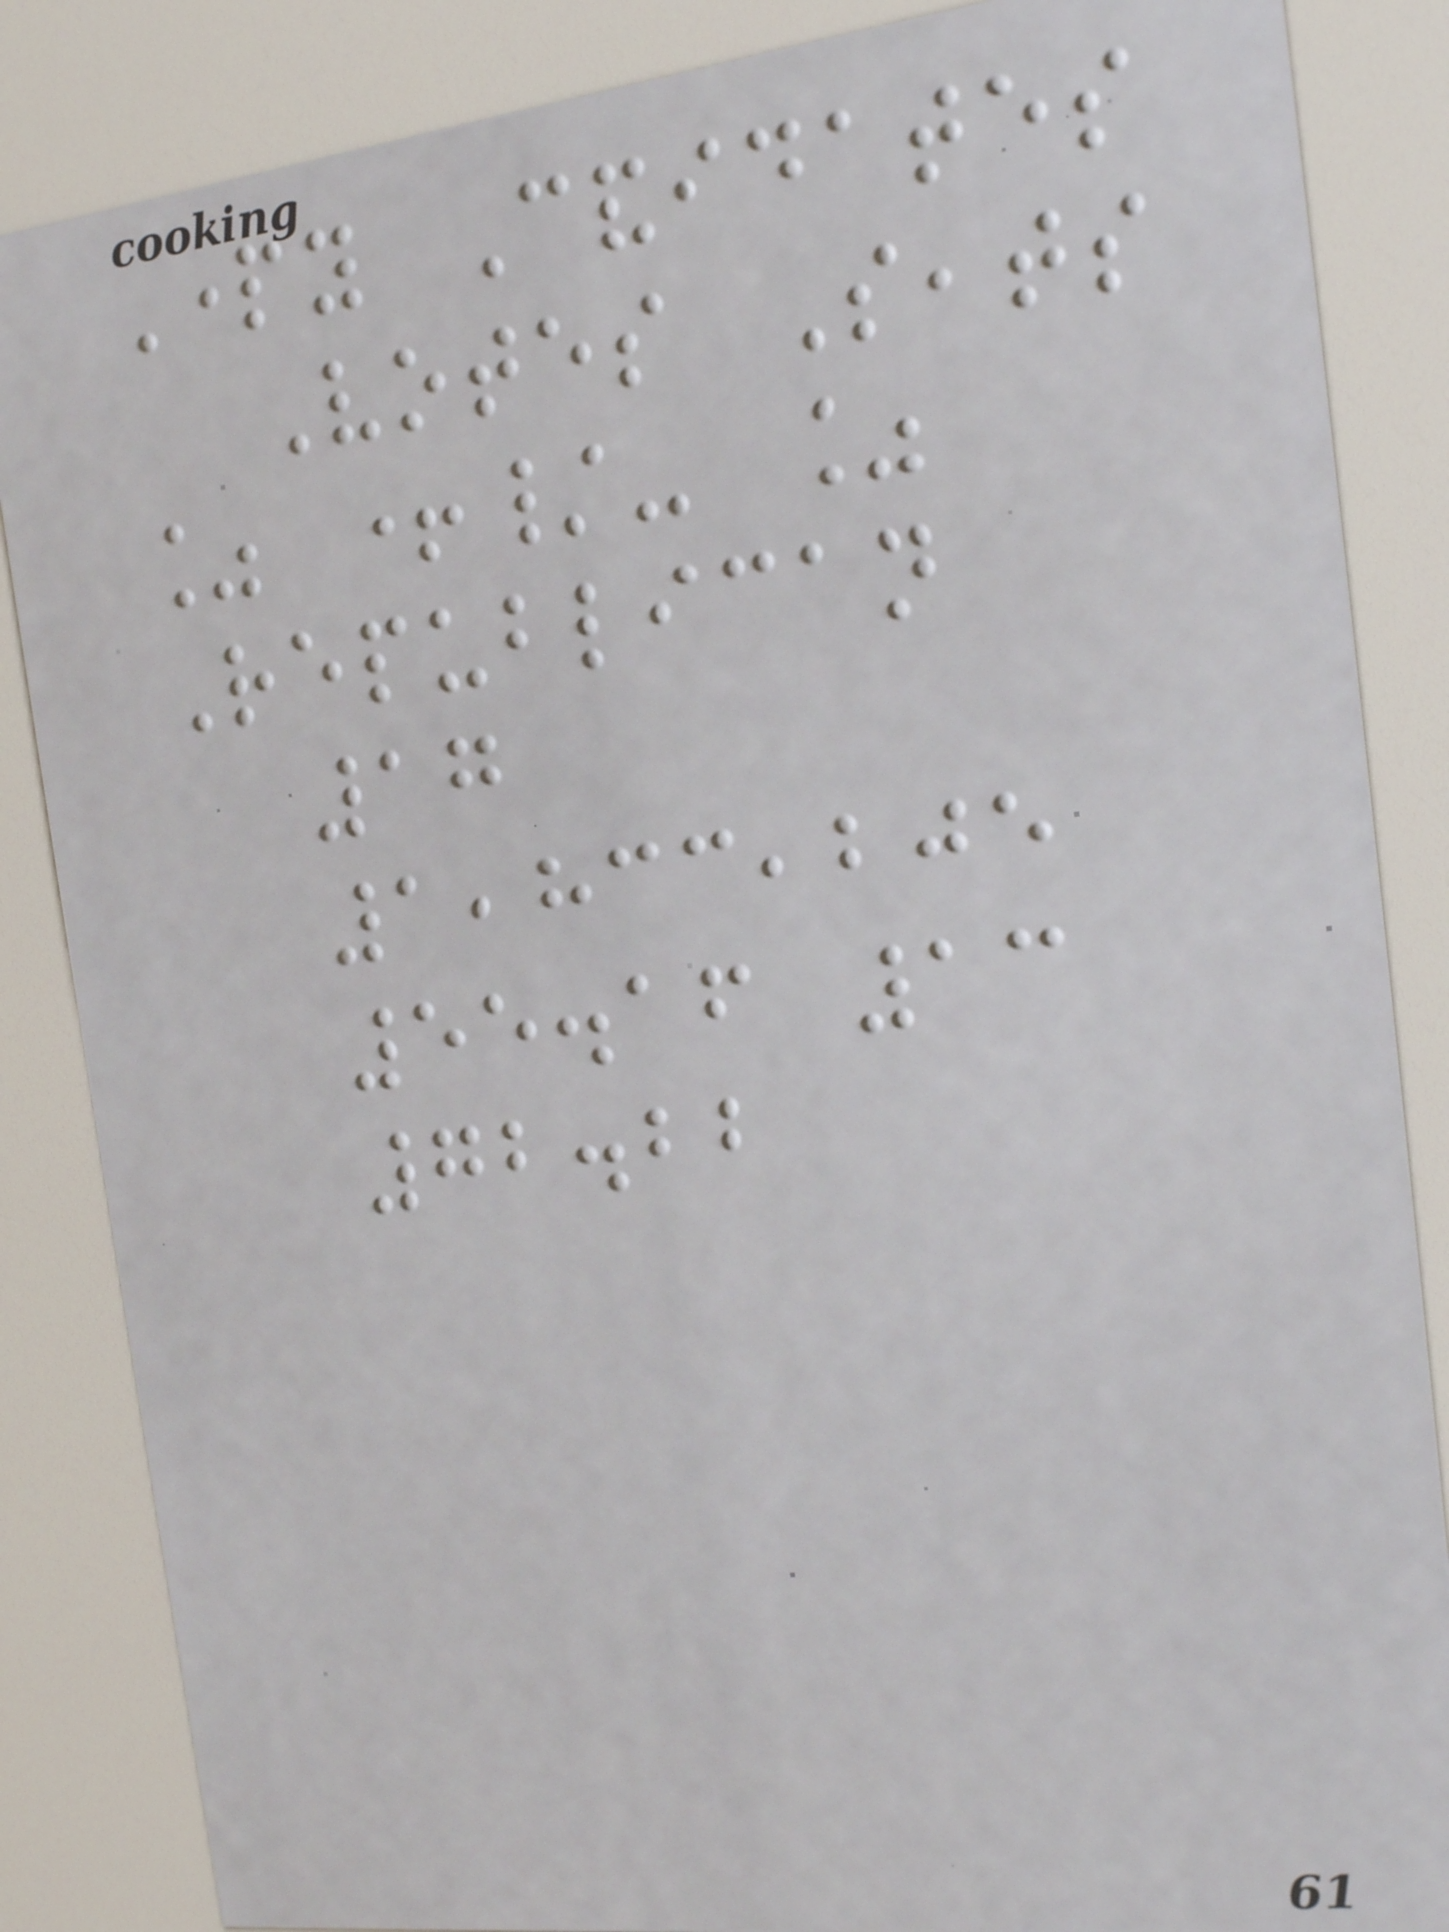Party Candidates
Votes Seats
% +/- %
Republican
17
1,833,205
55.16 13
72.22
